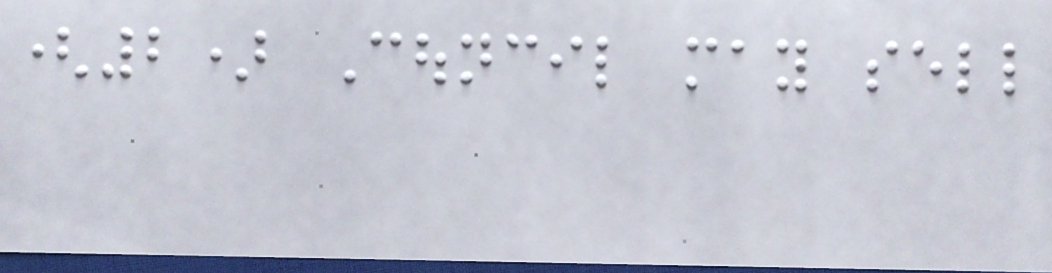(2) Council may sell
